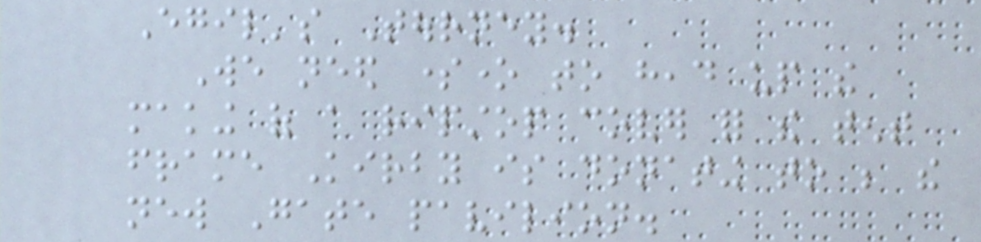Egil's Tourney.
We need someone to head up the
making of a ripstop cover for the tent
frame Kirby is donating to be the
new Gate pavilion.
